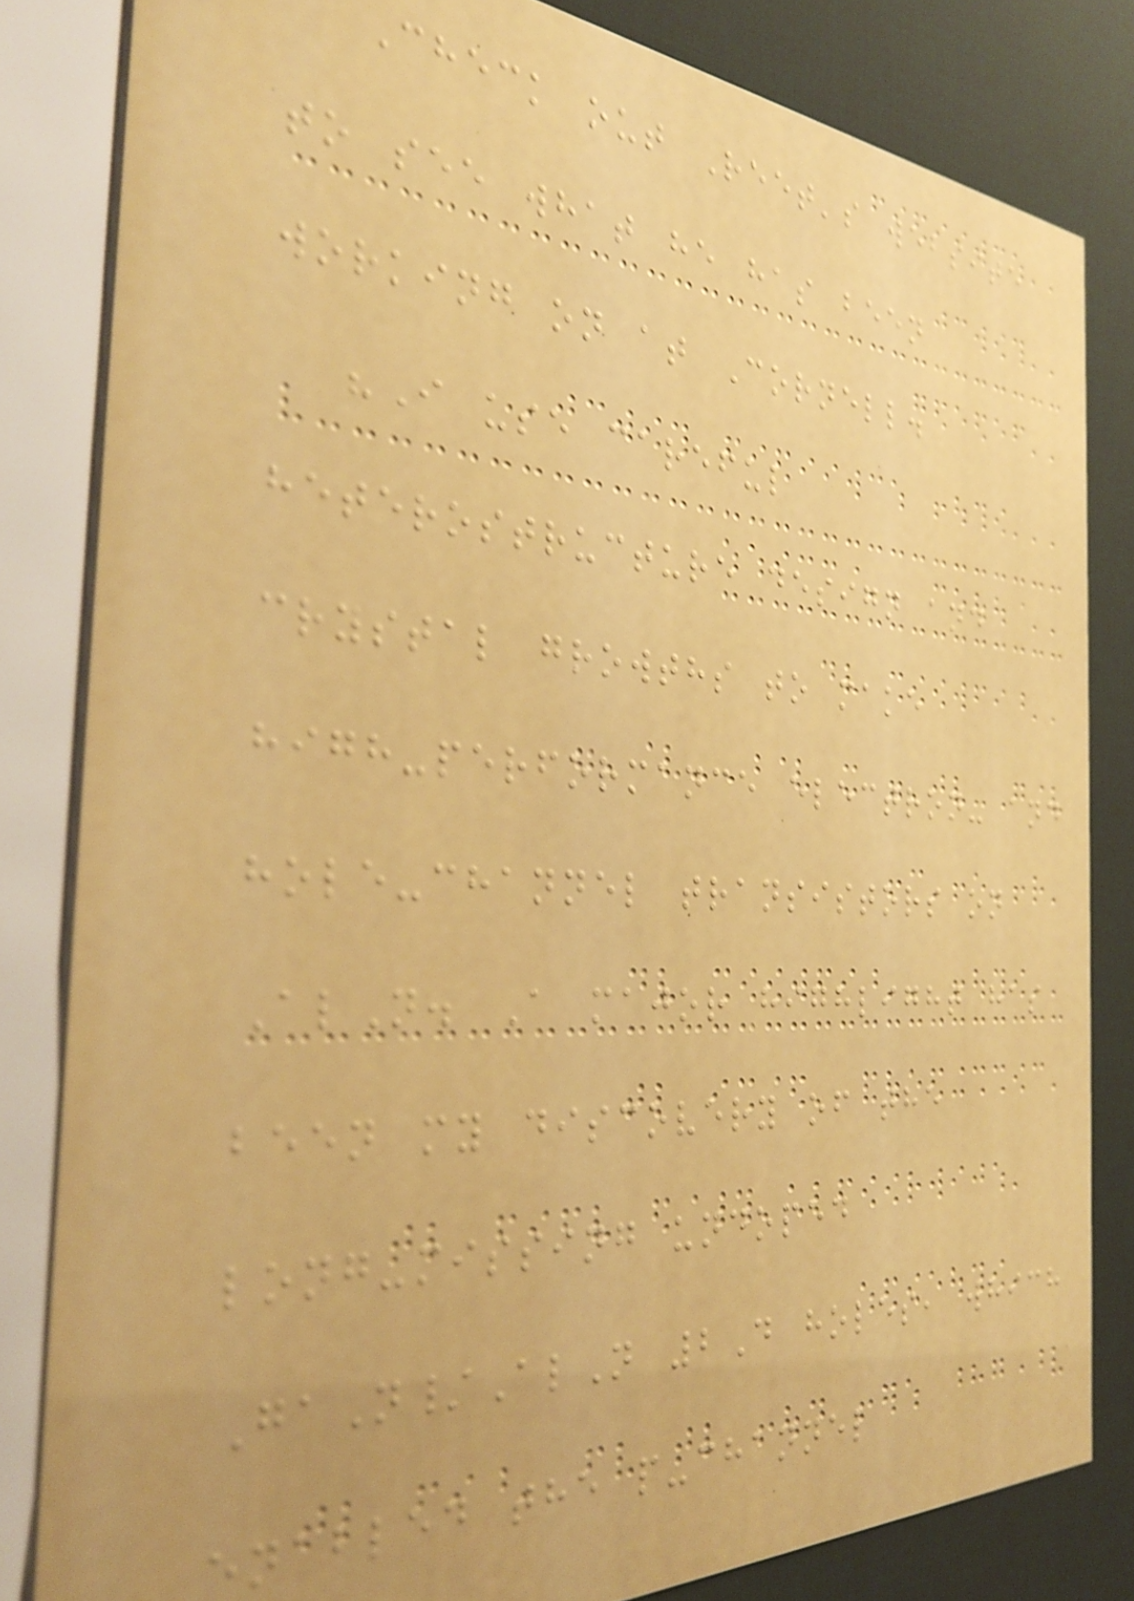Check out Reet's website
to see what he has been
working on at Cornell.
"I use careful
heterostructure design and
crystal growths to make
high-performance electron- and
hole-channel transistors on
AlN. A major highlight has
been my discovery of the
long-missing undoped
GaN/AlN 2D holes, which
enabled the p-channel
